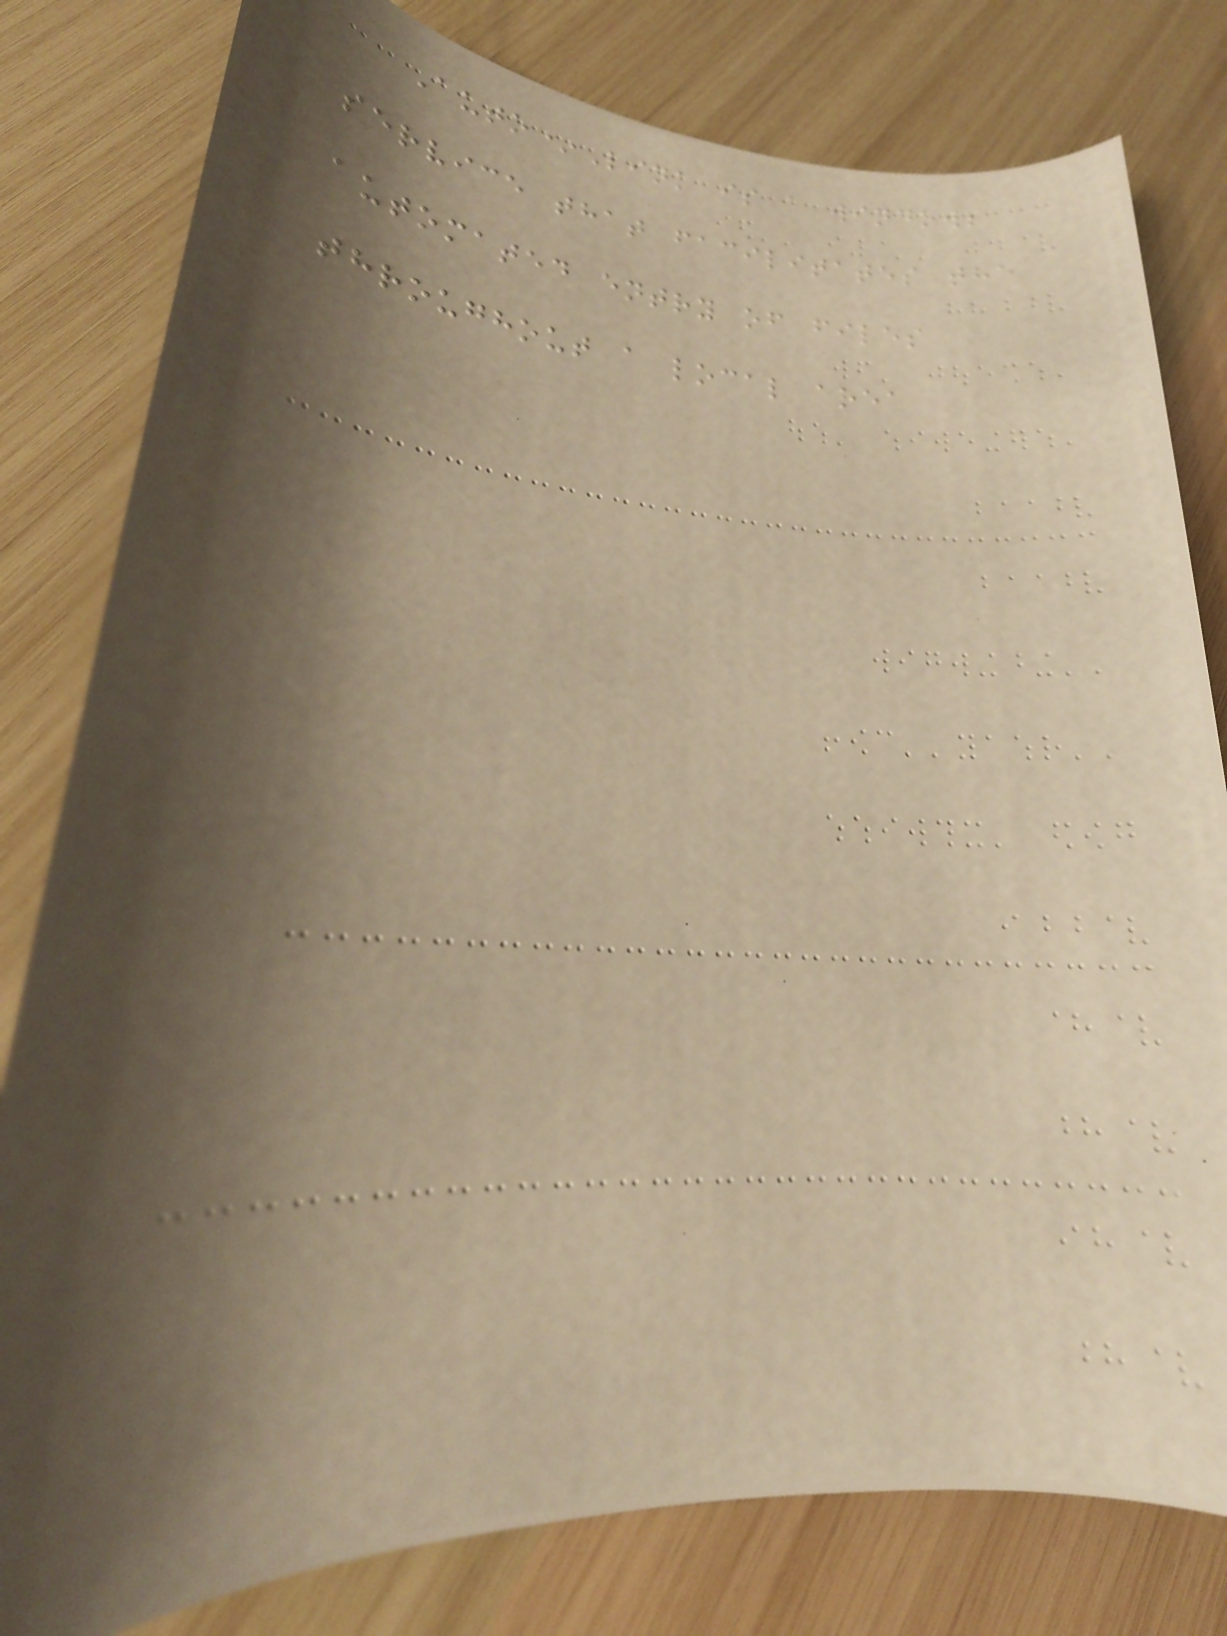Auto*Link is a windows
service that facilitates the
automated entry of files
throughout a local area
